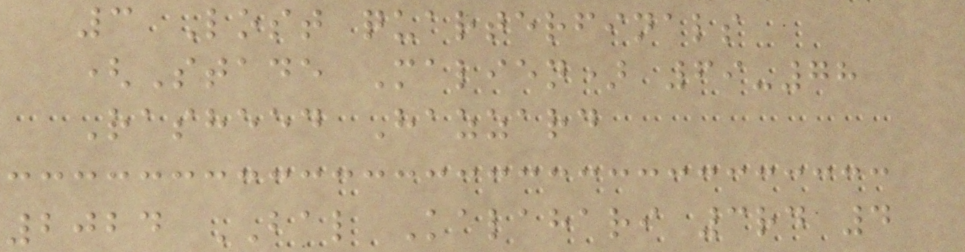3 Lost quarterfinals
(Stade Malien) 69-78
Rasheed Hazzard
2024 BAL Kalahari 3rd 4
